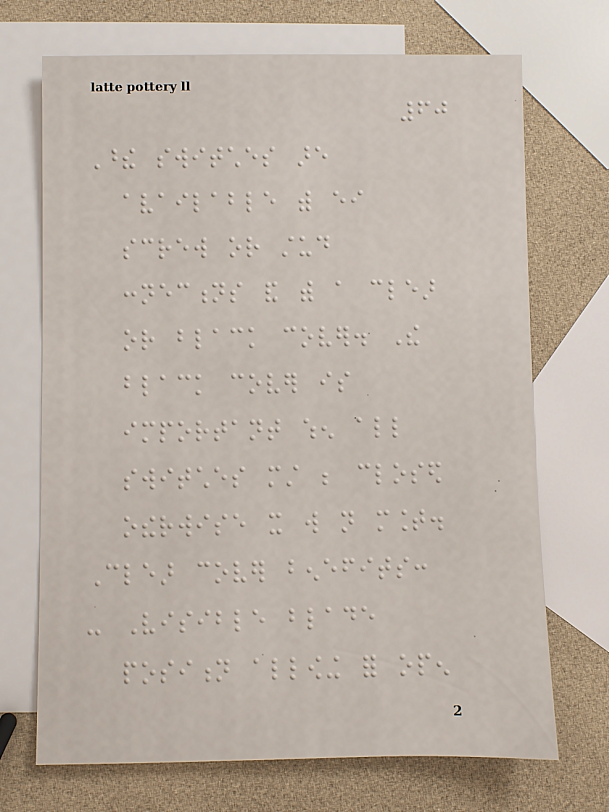60
These switches are
available with either
screw or stud
connections and with a clear
or black cover. The
black cover is
important when all
switches must be closed
otherwise it will not mount.
Clear cover benefits:
- Visible blade
position allowing for open
